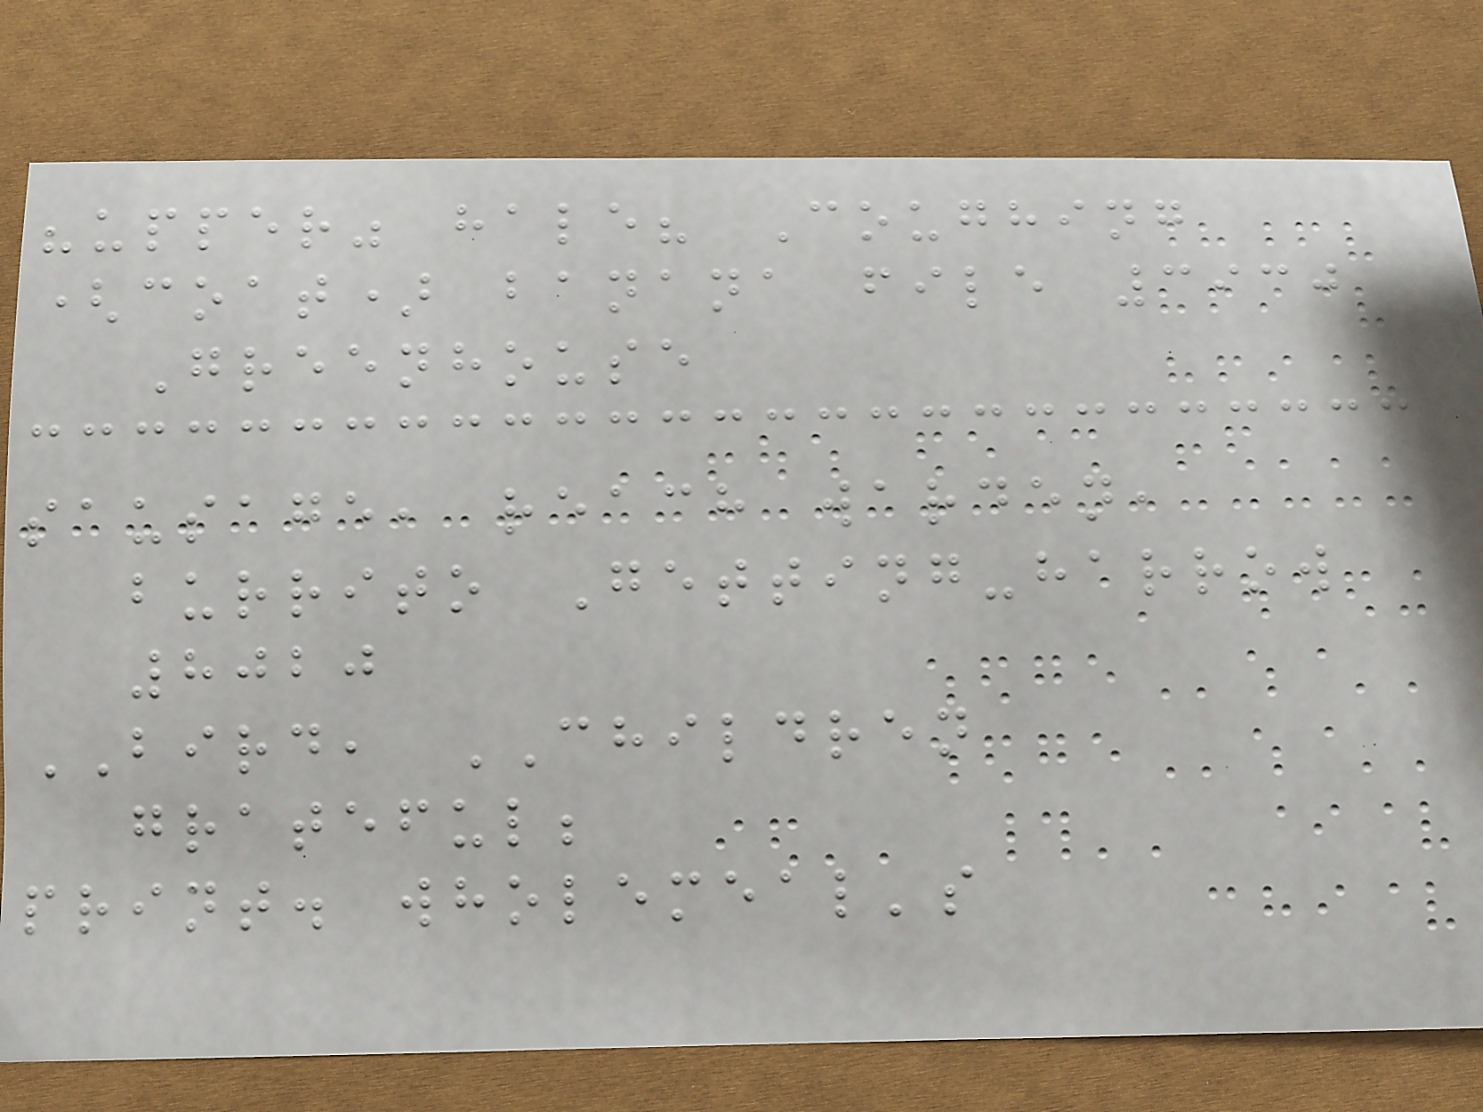"upper" hale? Coughing
(coat) banana file 3930
Greenhouse
sausage, reach warden,
burrito Getting-harrow
8020
BIRD, CHILDREN
grateful;
print. wholemeal's
